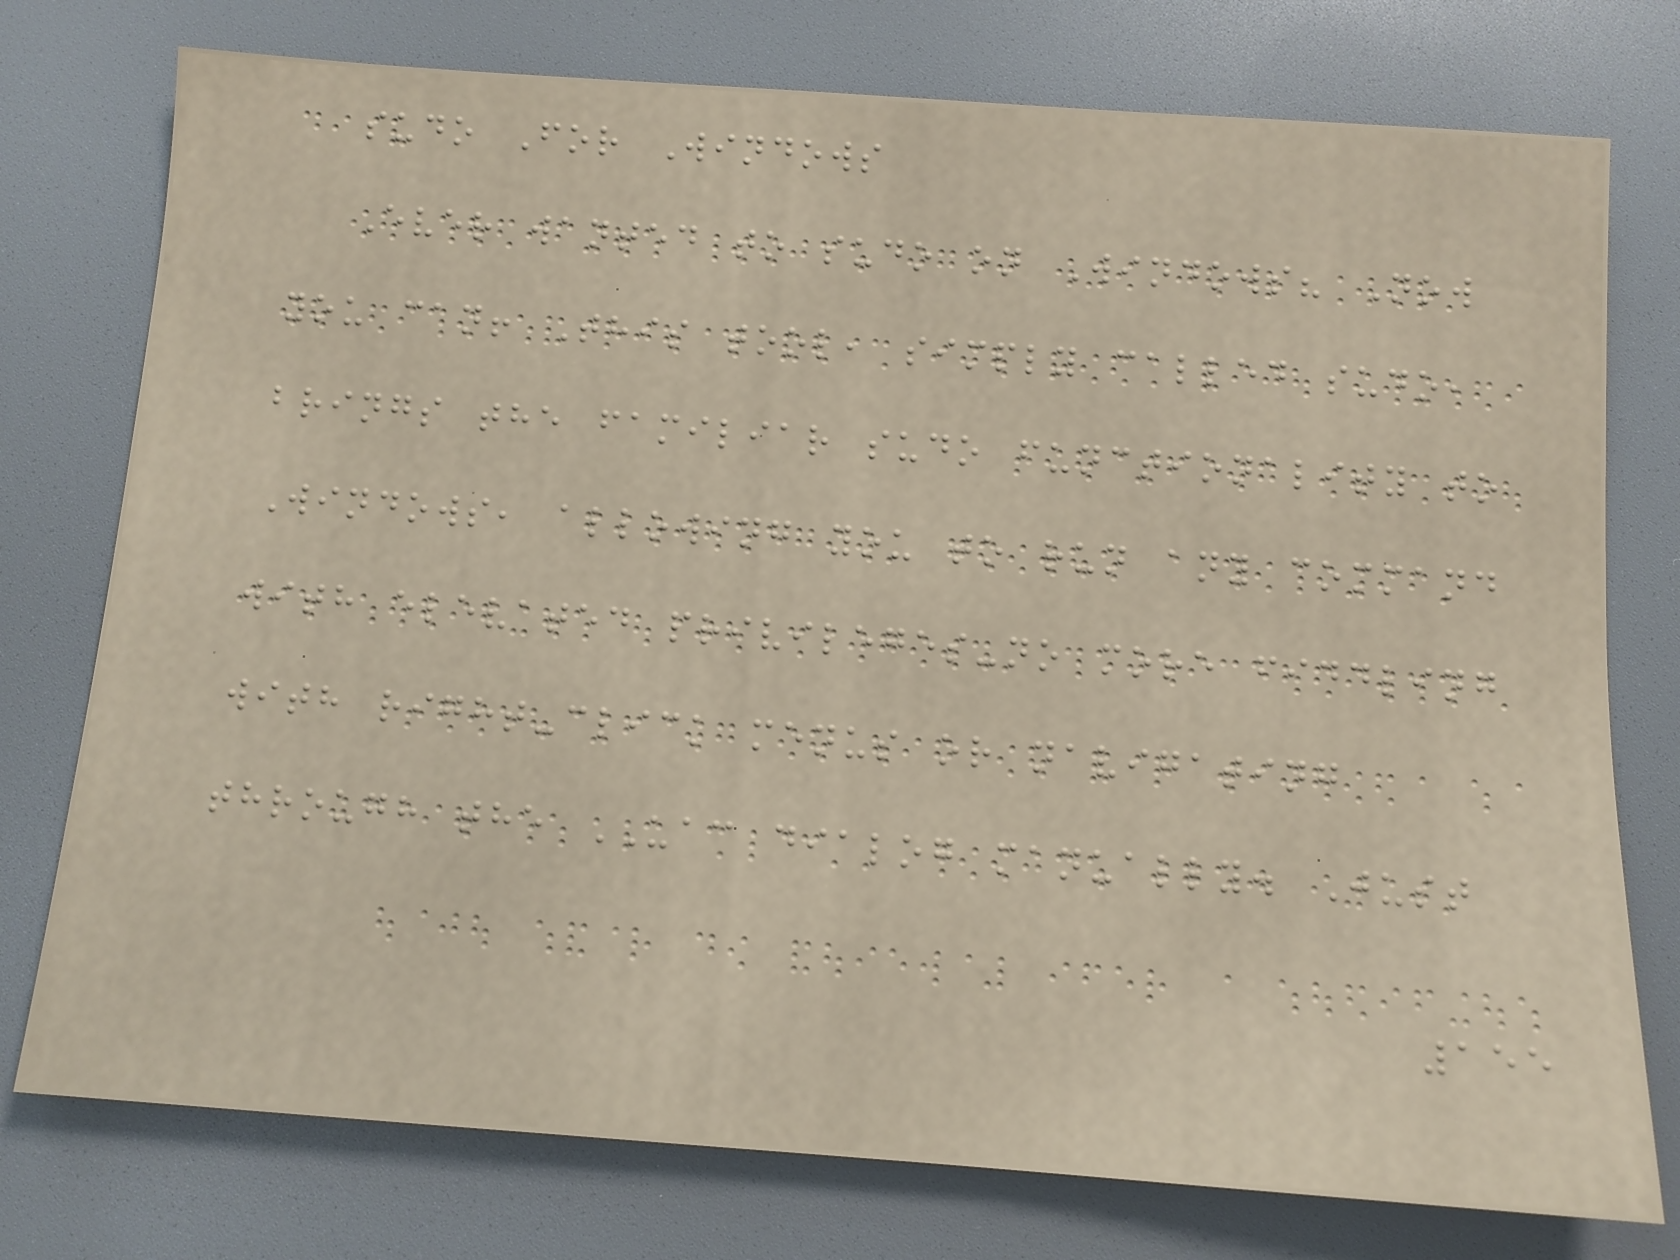sudo For Windows
Ever wanted to sudo on Windows? Now
you can! This tool, simply called sudo,
brings the familiar sudo functionality to
Windows, allowing you to run any command
with elevated privileges-no more fiddling
with right-click menus or navigating
through the UAC dialog manually. Just
155
